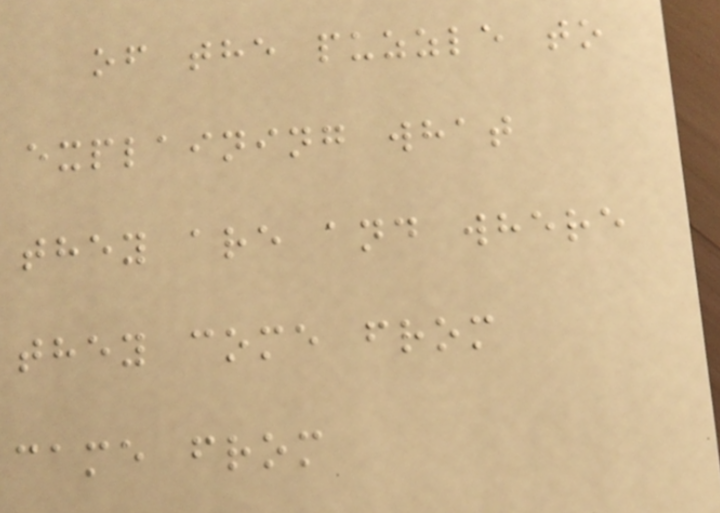of the puzzle to
explaining what
they are and where
they come from
came from
